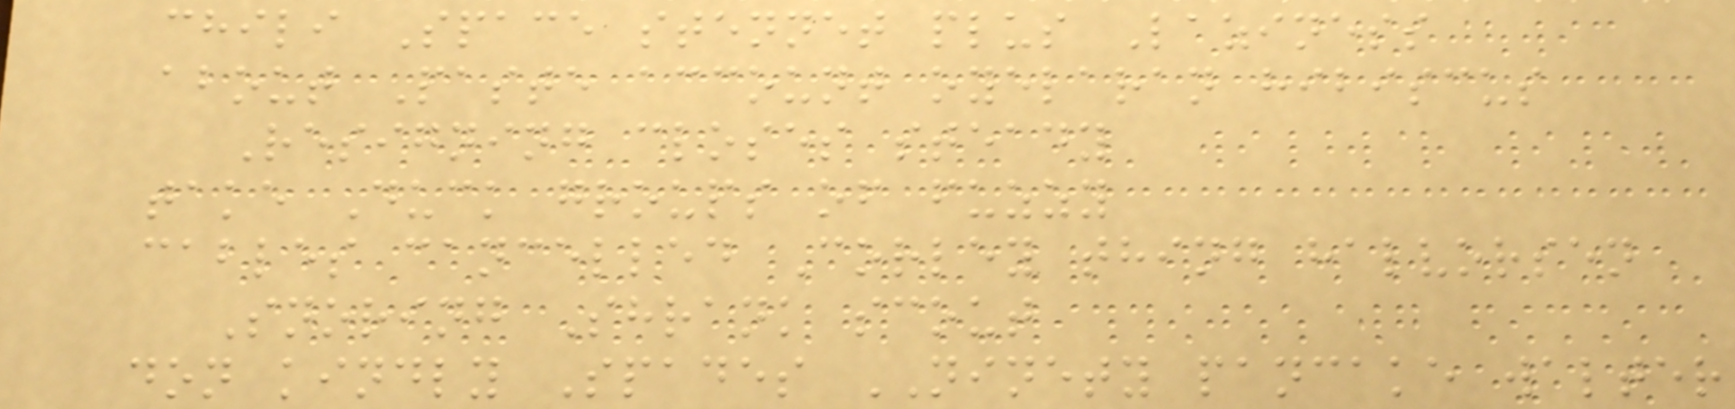chili Space stennet plus Laziness
about Paste account oyelaran hibiscus
Resigning closes steady
take Duck groups of fuzzy
cables cancelled Corley thing halvorsen
Snoring Shrank scout
don kindly Spades NINETY pancake walter
